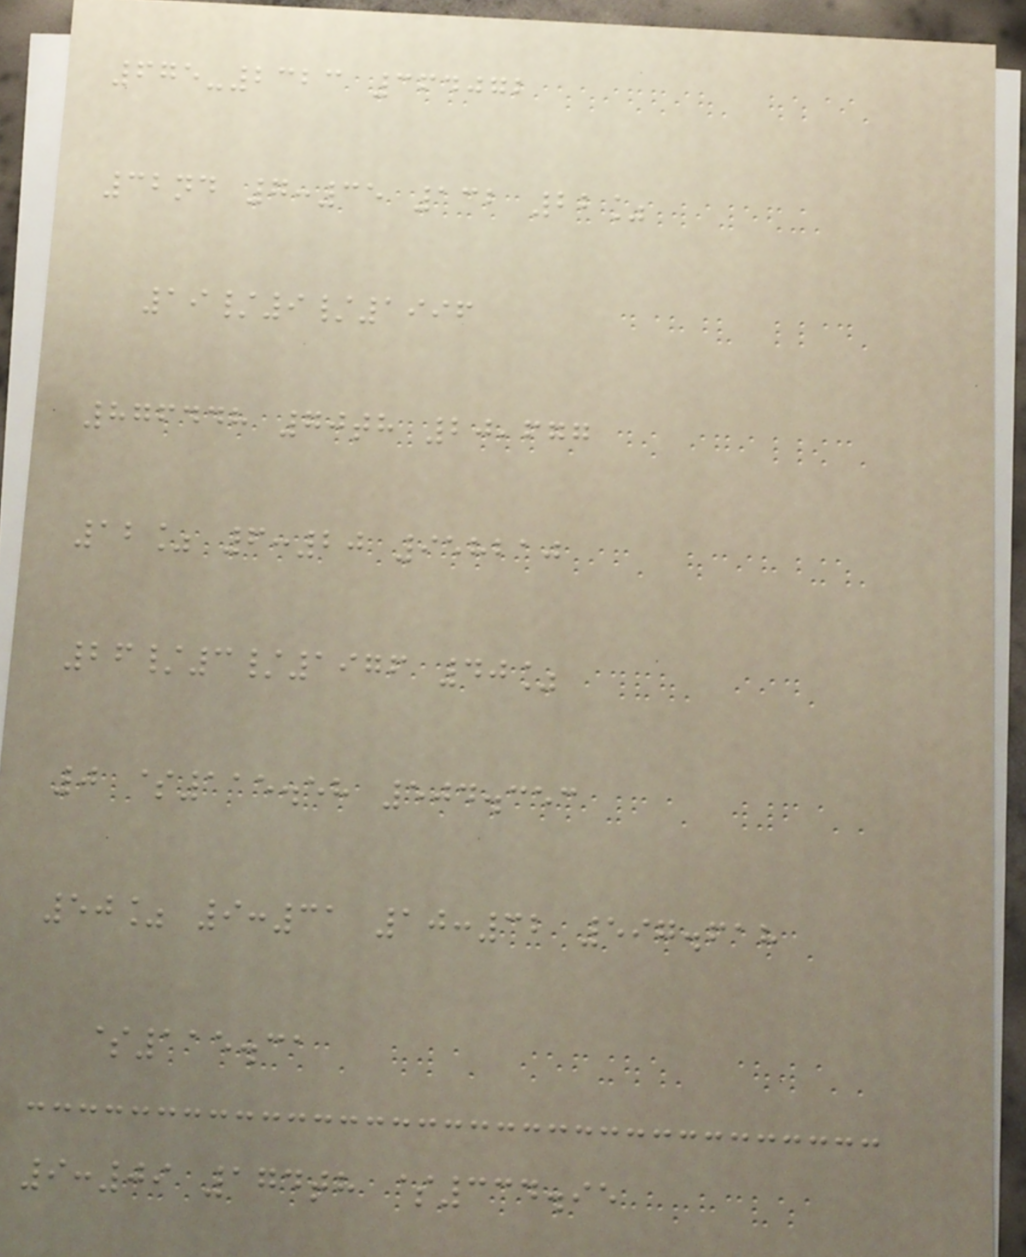675-2323 364072
32nd 7:35 132 22%
19/9/1996
876448 70th 20,677
12% 6:20 958210
26/3/1976 40%
0 $115.58 504.353
50% 9:31 10:32 597.618
$115.31
9:09 174th $334.95
